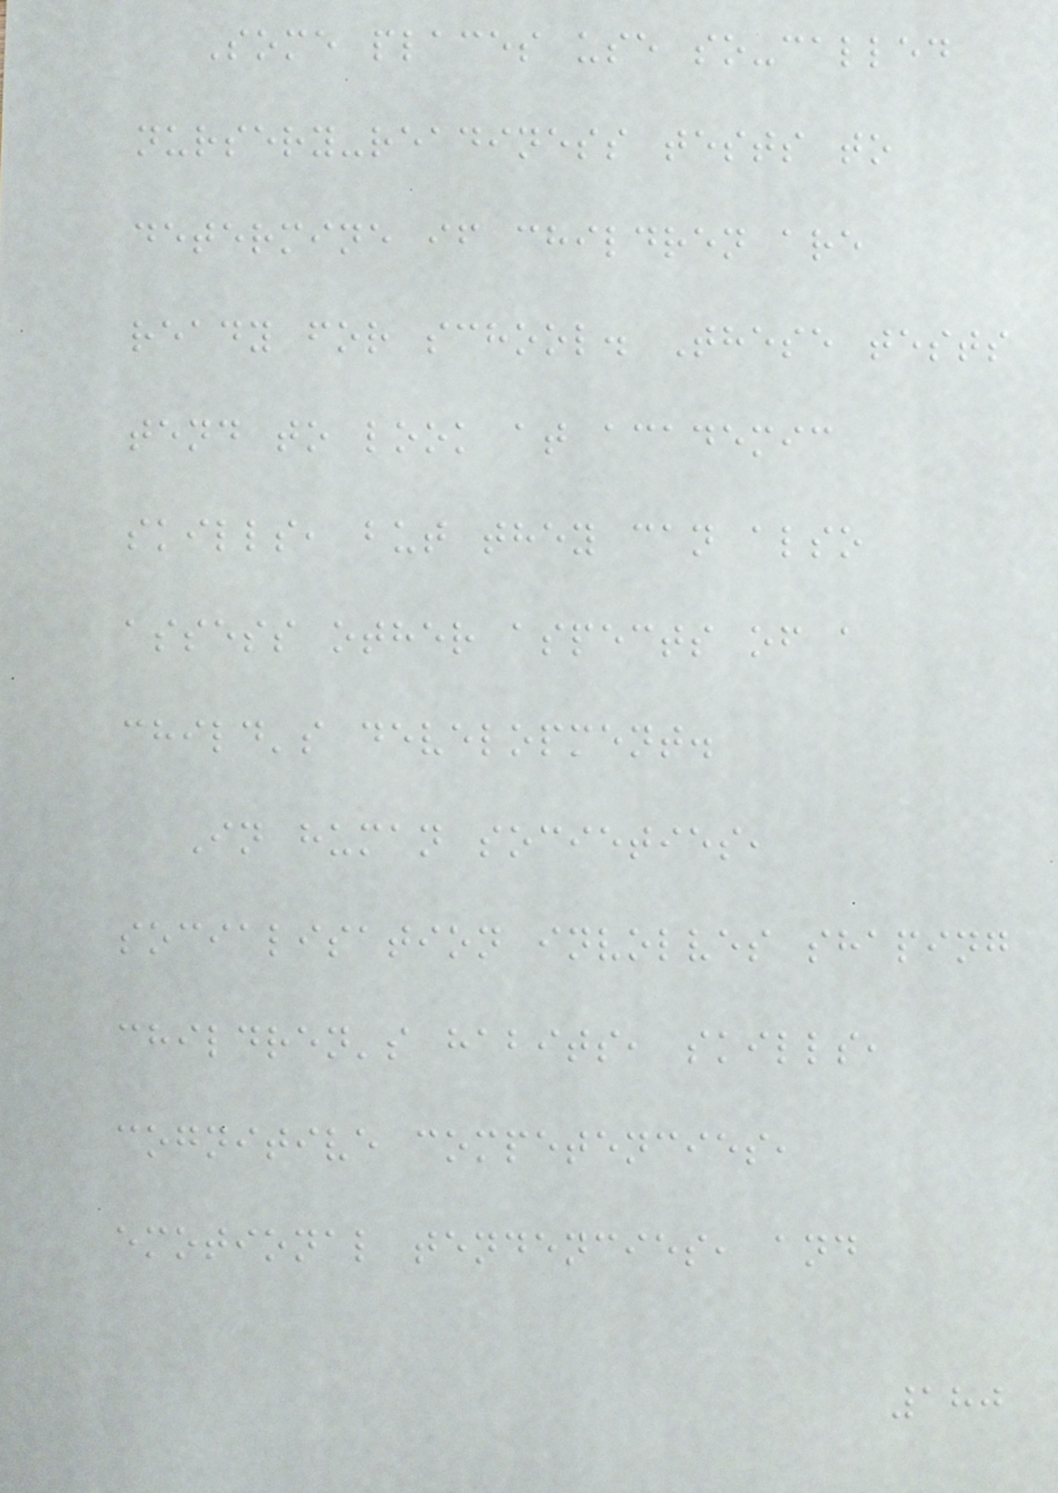Some places use so-called
nursery-readiness tests to
determine if children are
ready for school. These tests
tend to look at academic
skills, but they can also
assess other aspects of a
child's development.
In human societies,
socialisation involves shaping
children's habits, skills,
cognitive competencies,
emotional tendencies, and
180
